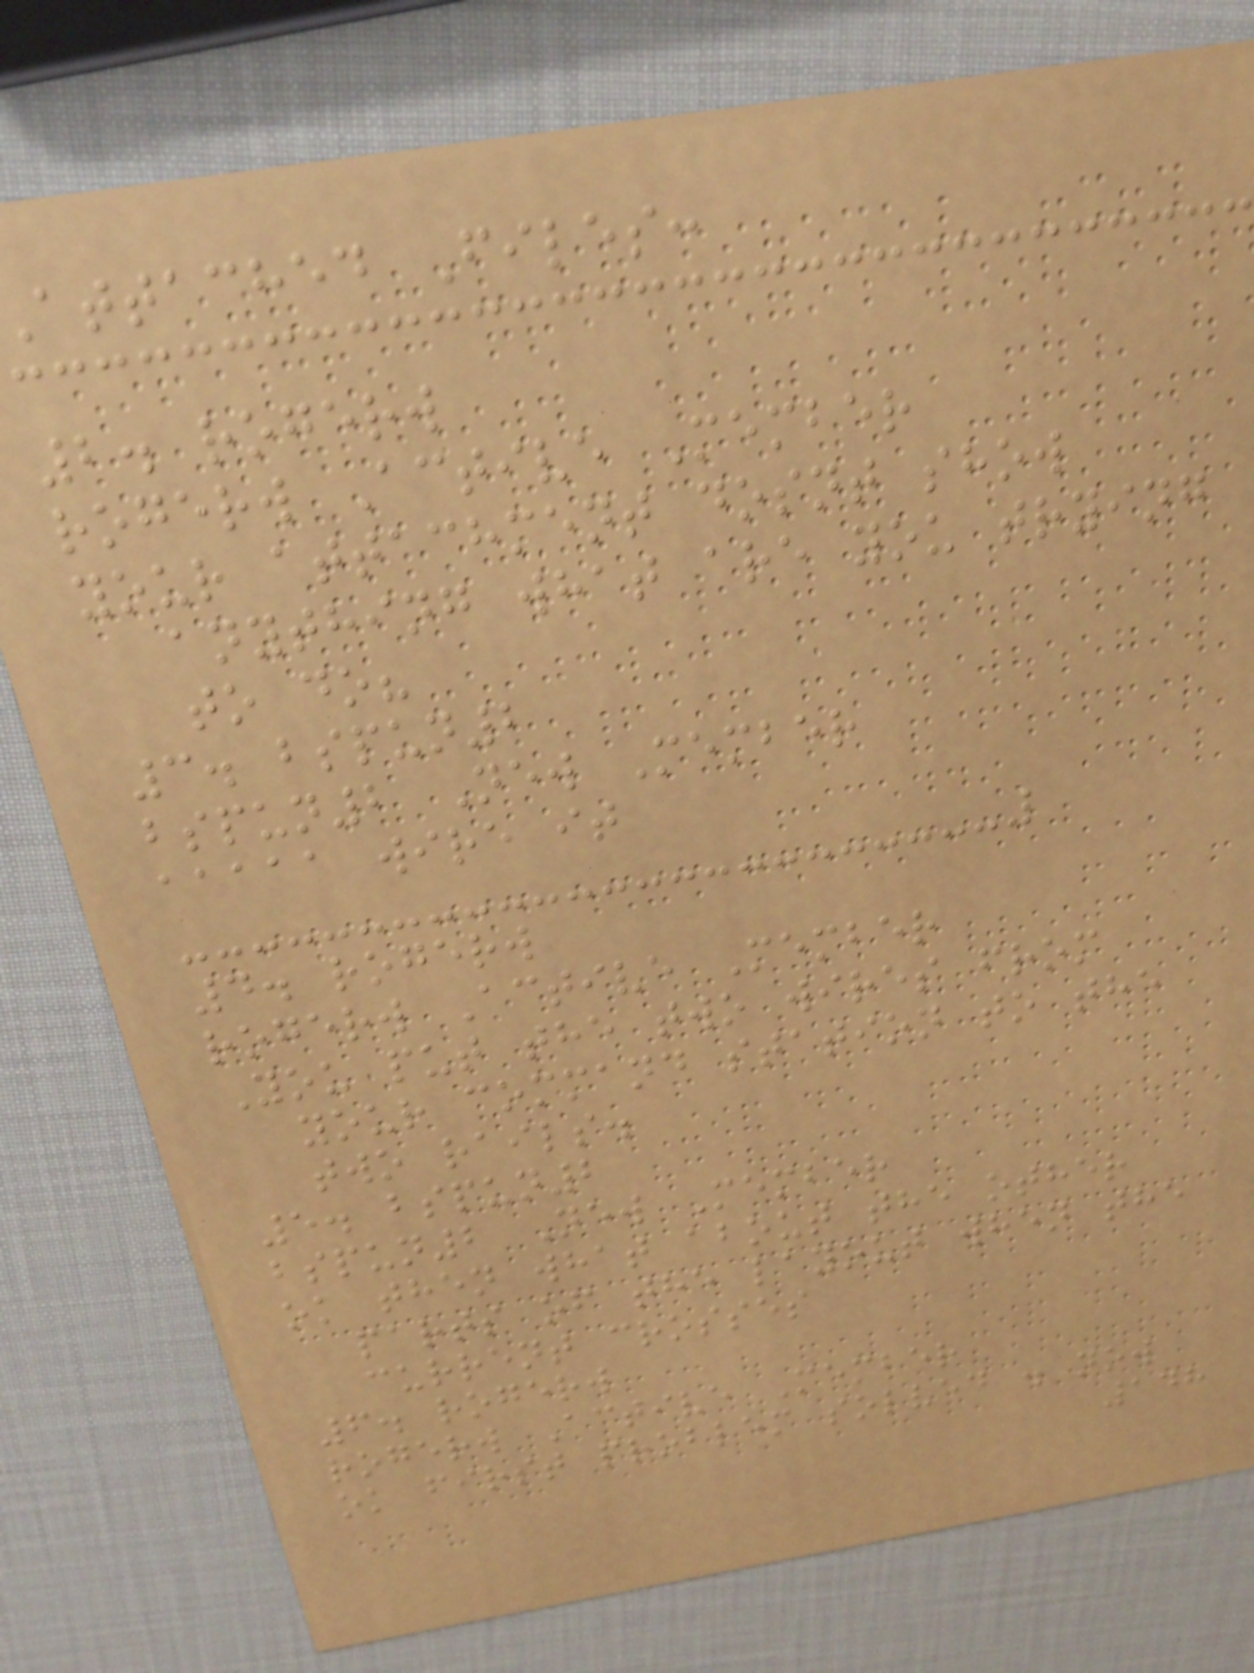attached Files:
2. rogerw
rogerw Active Member
your attachment dosnt show
anything what are you trying
to do?
3. bspun2
bspun2 New Member
aaaaa wire it
4. rogerw
rogerw Active Member
You put the two wires from
your command station to the
two rails.
5. bspun2
bspun2 New Member
ok then what about the other
parts of the layout when the
current crosses
6. rogerw
rogerw Active Member
ok first problem solved . now
148
